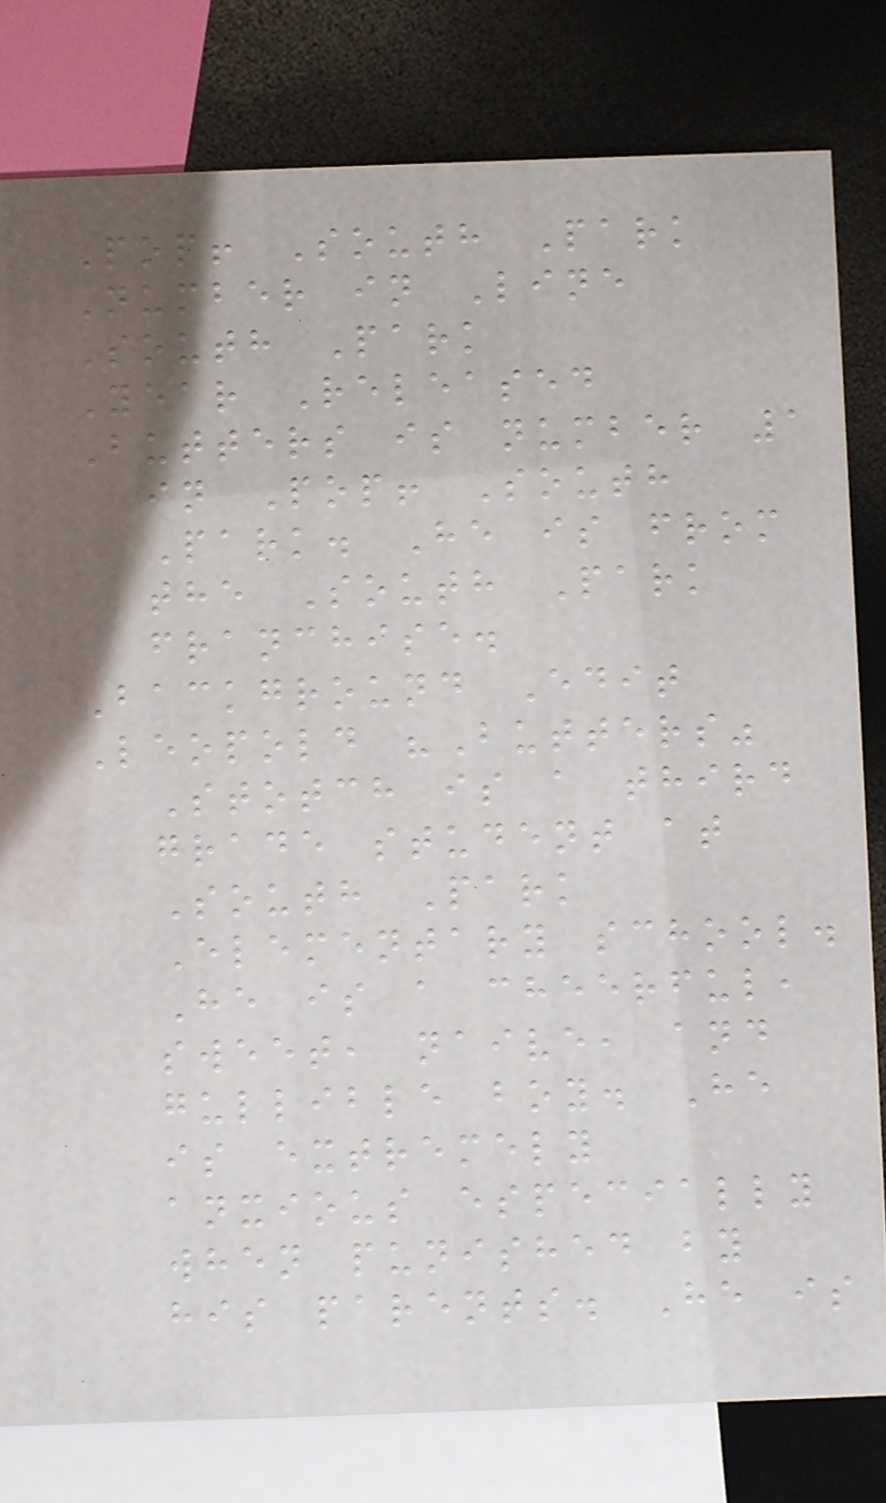Pop! South Park
Number in Line
South Park
Year Released
Butters is number 1
in Pop! South
Park. He is from
the South Park
franchise.
Background Edit
Leopold "Butters"
Stotch is a third
grade student at
South Park
Elementary school.
He is a cheerful,
sweet, naive, and
gullible boy. He
is extremely
anxious especially
when punished by
his parents. He is
